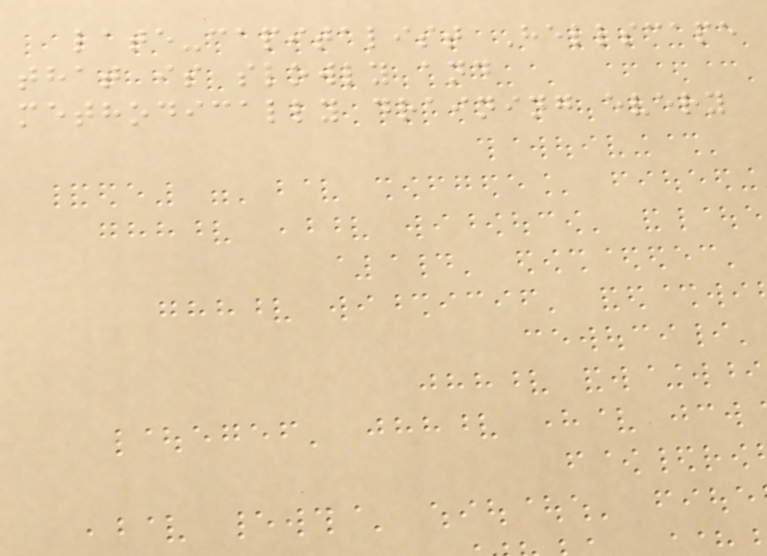late-capitalist Hellscape
that is slowly and
methodically draining every
